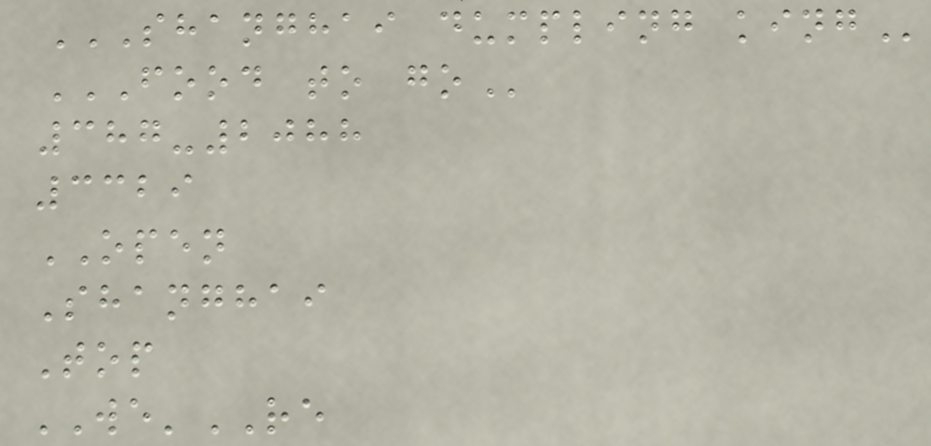SHANGHAI DUMPLING KING
FOOD TO GO
387-2088
3329
OPEN
Shanghai
Top
WE'RE
